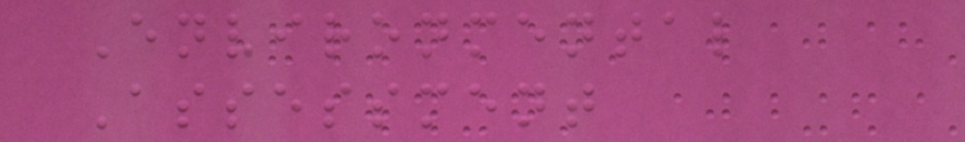Environmental
Assessment
